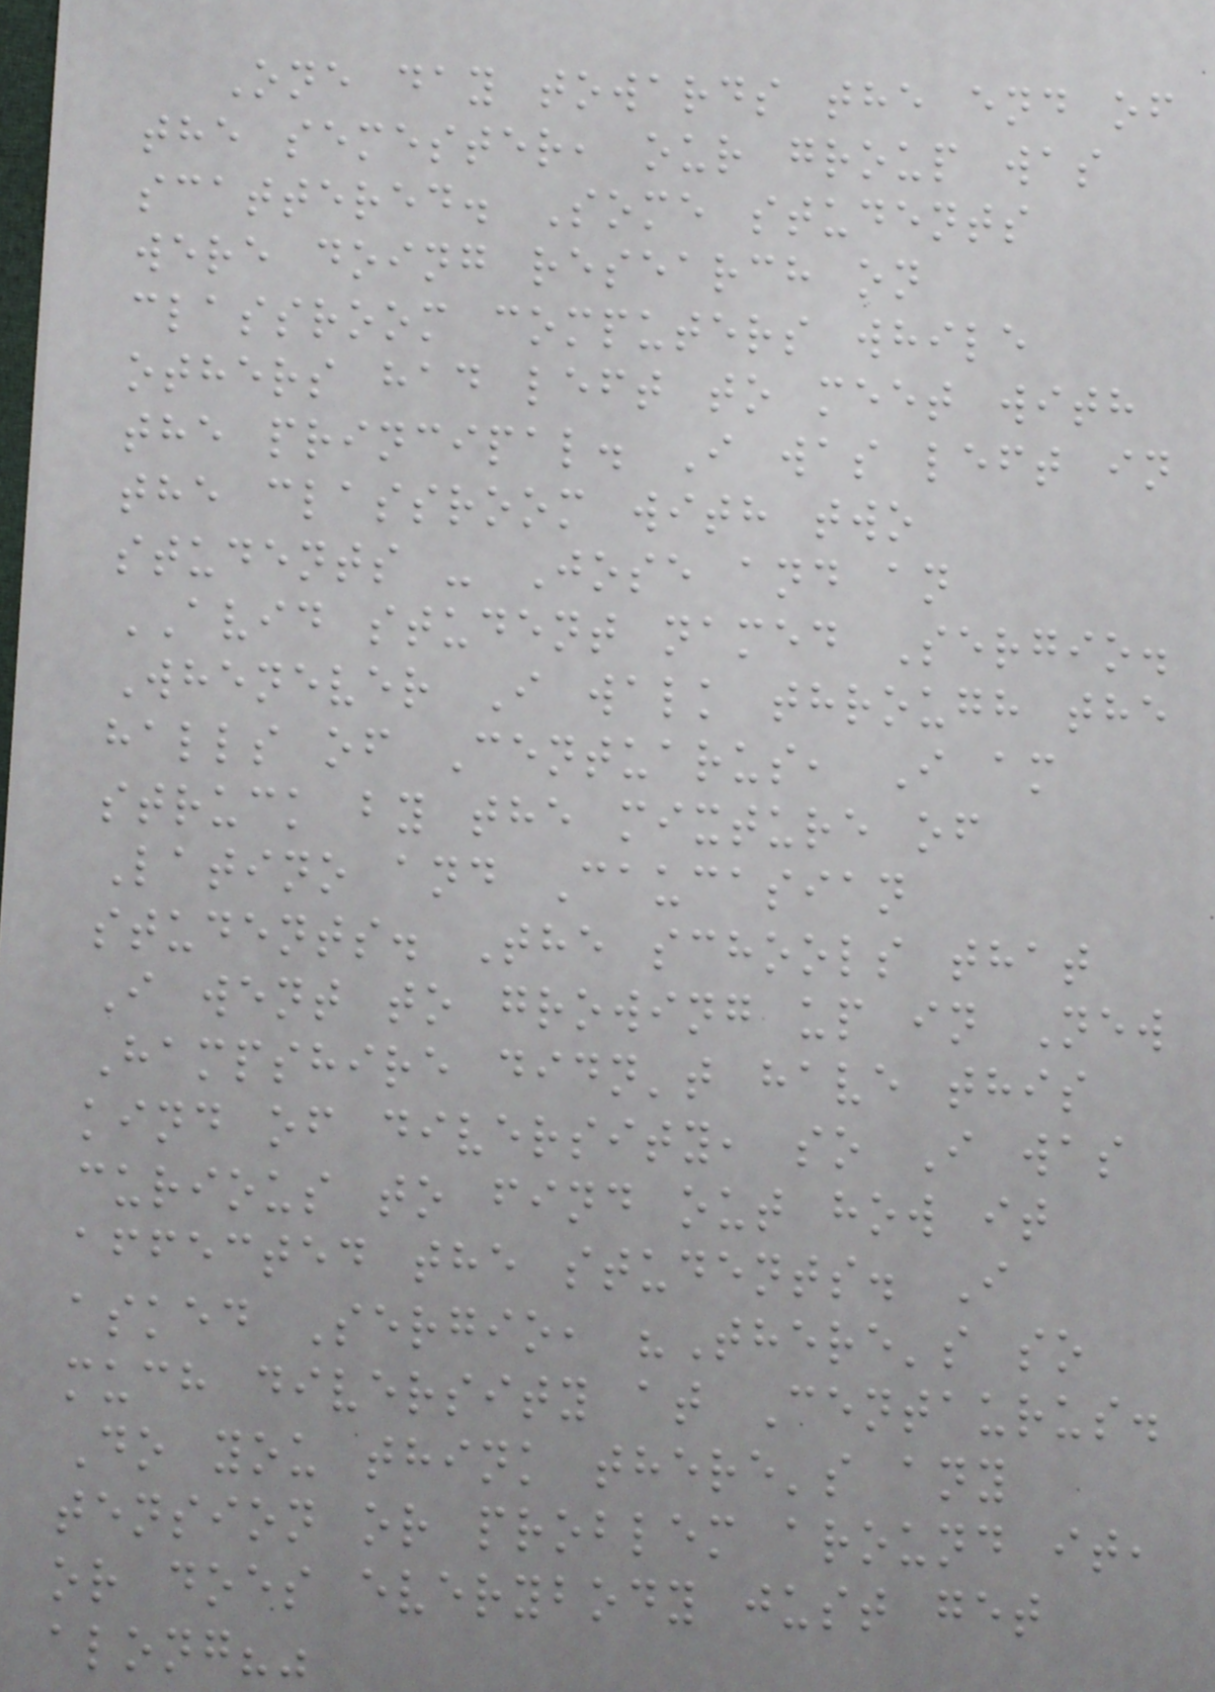One day towards the end of
the semester, our group was
scattered. Some students
were doing research on
classroom computers while
others had left to meet with
the principal. I was left in
the classroom with two
students - Jose and an
AVID student named Sergio.
Whenever I walk through the
halls of Centuarus, I am
struck by the mixture of
Latino and Caucasian
students. The schools that
I went to growing up in New
Hampshire didn't have this
kind of diversity, so I was
curious to find out how it
affected the students. I
asked Sergio, "There's so
much diversity at Centaurus.
Do you think there's any
tension or problem around it,
or does everybody just get
along?"
